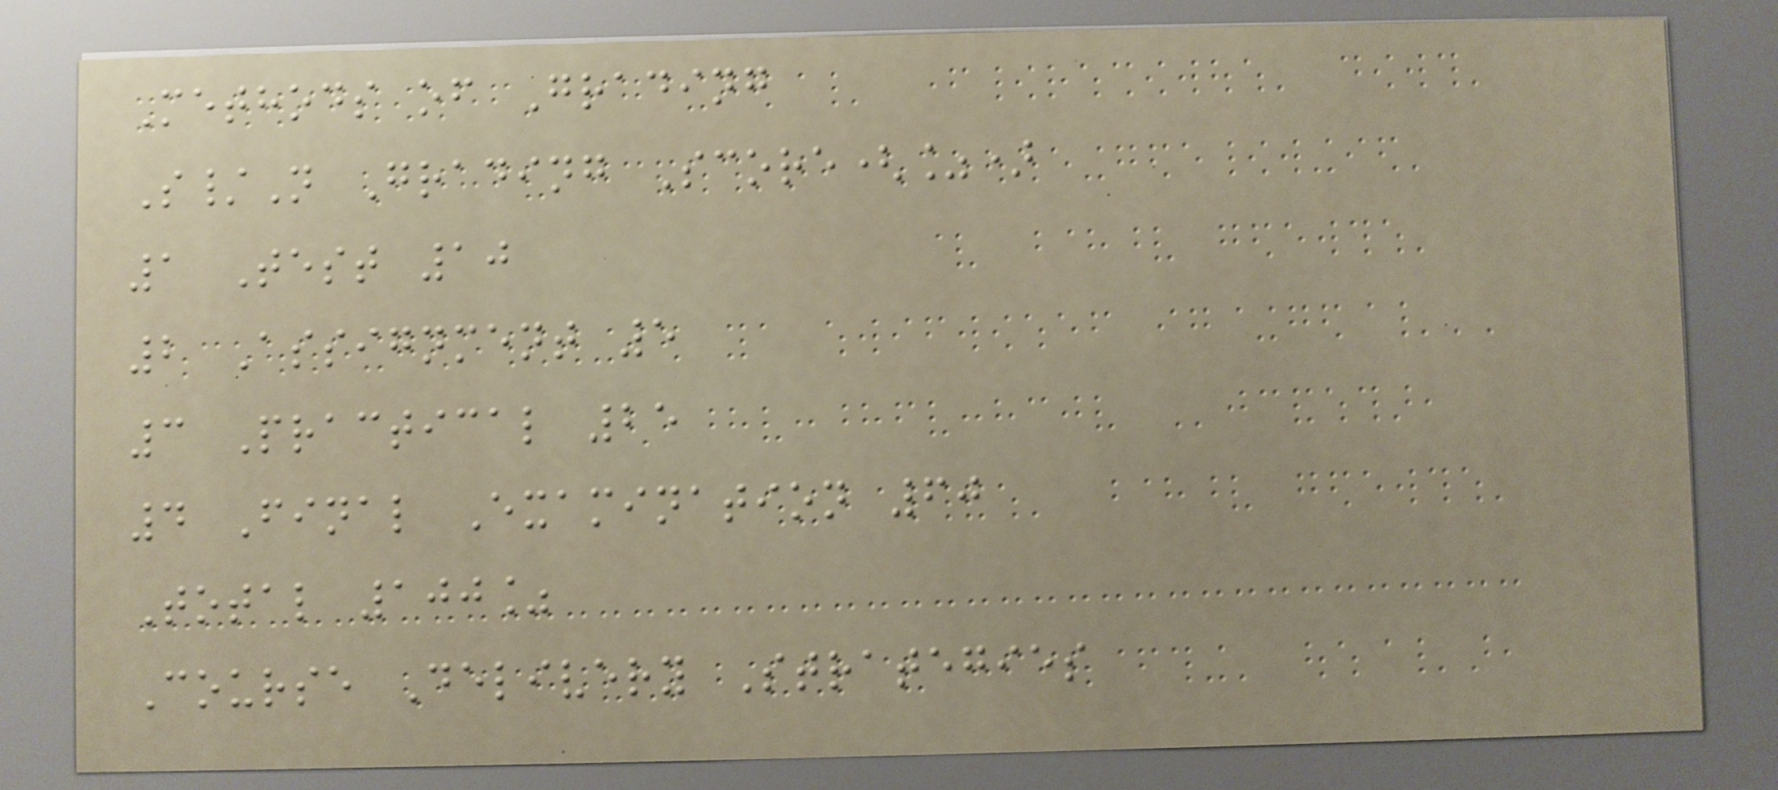Methods of Grading
S/N Grading Score(%)
1 Test 10
2 Assignment 5
3 Practical 25
4 Final Examination 60
Total 100%
Course Delivery Strategies
